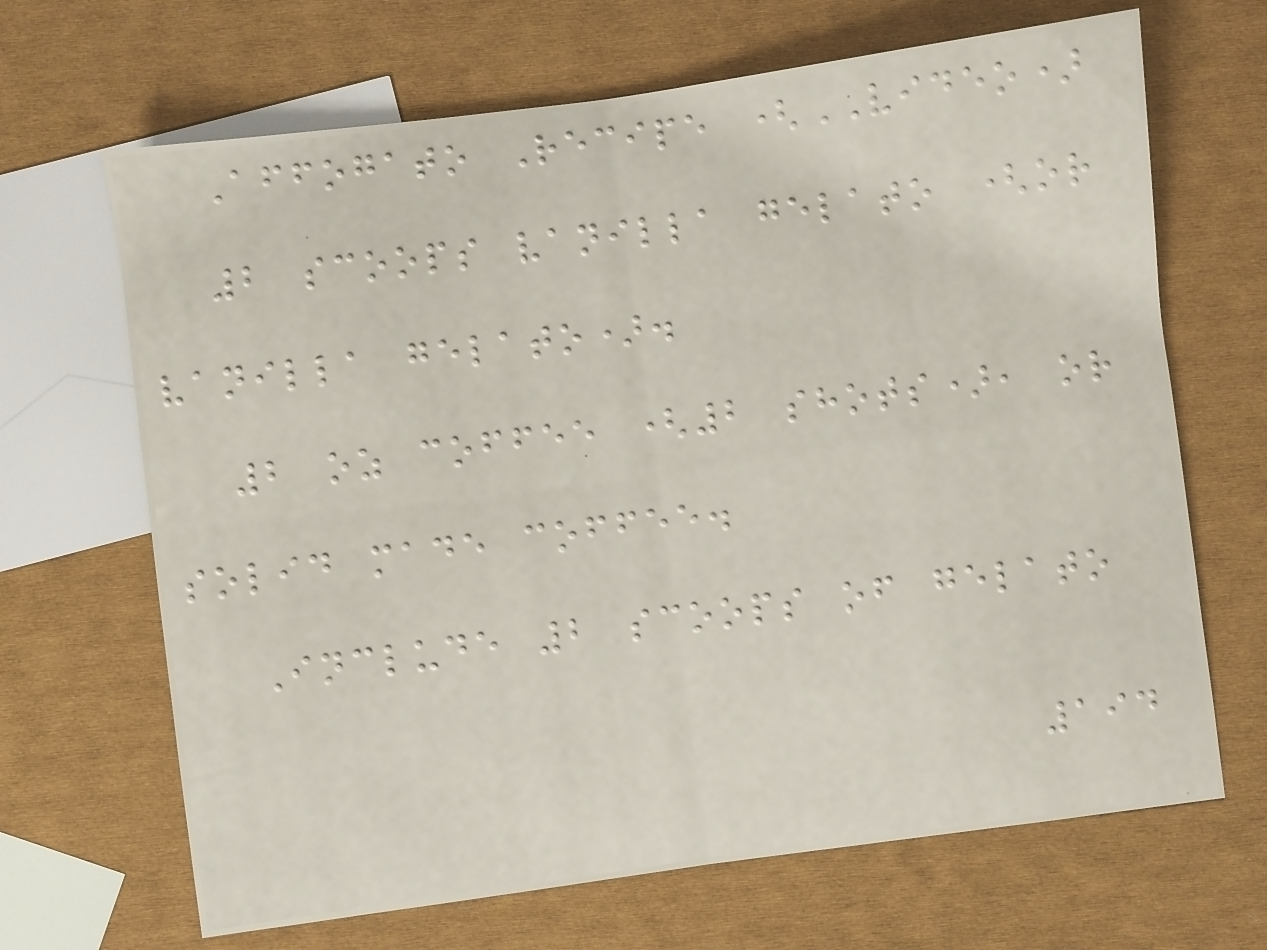Affogato Recipe (VIDEO)
2 scoops vanilla gelato (or
vanilla gelato).
2 oz coffee (2 shots), or
solid made coffee.
Include 2 scoops of gelato
194
